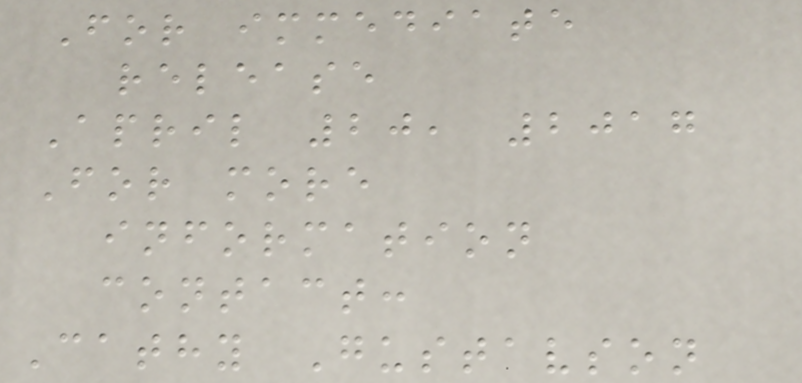For immediate
release
April 20, 2017
For more
information
contact:
Cathy Gustavson
